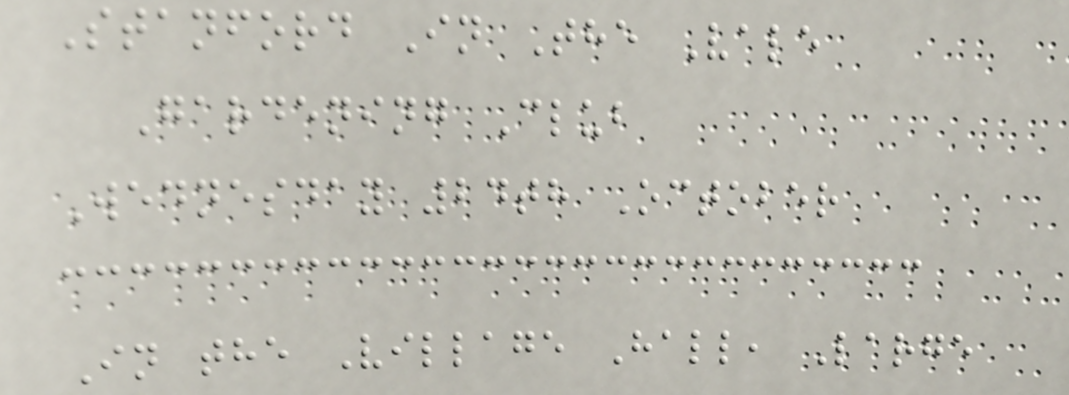Stanford In The Vale
Gardening Club
Wednesday 24th October
In the Village Hall, Large
